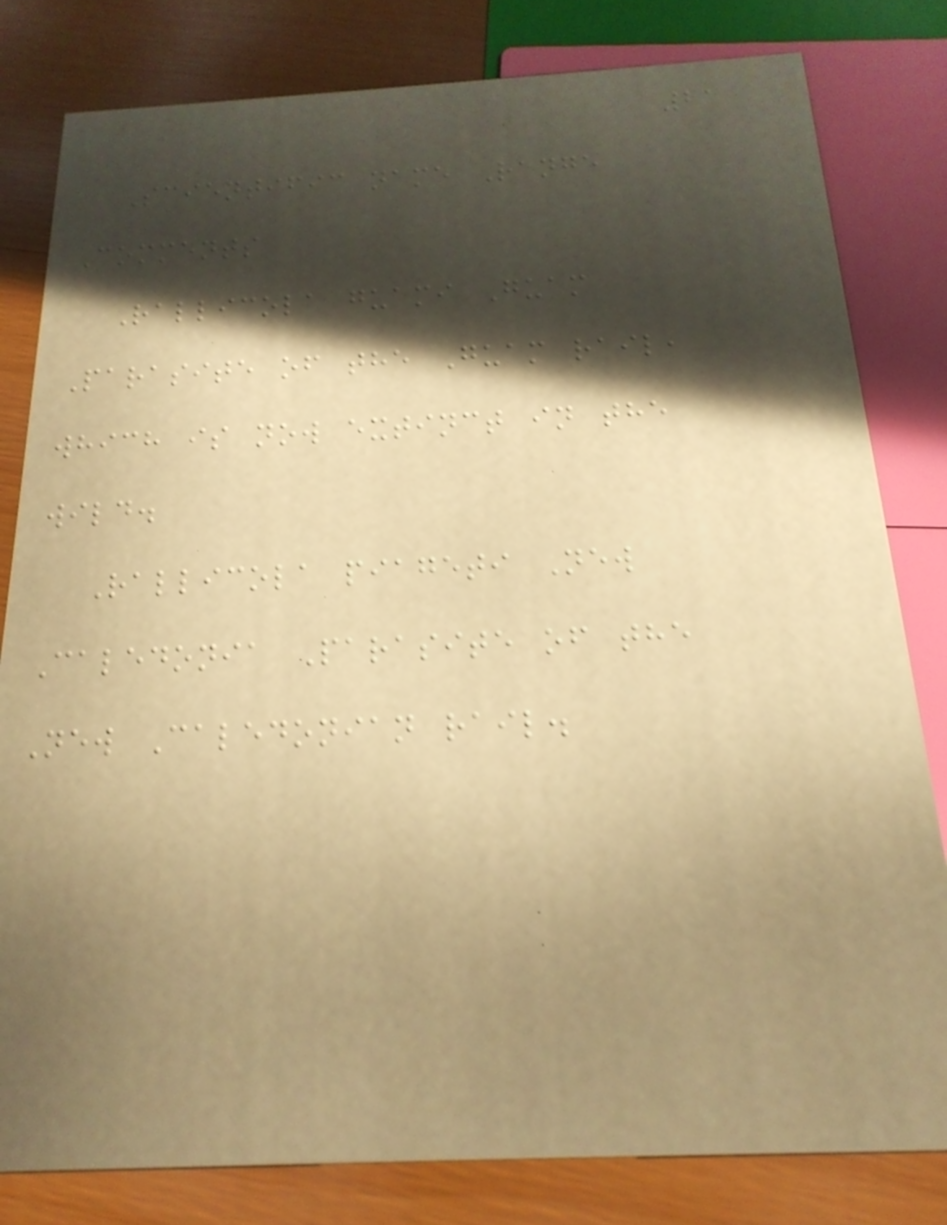21
Scientific name Range
Comments
Rallicola guami Guam
Parasite of the Guam rail,
which is now extinct in the
wild.
Rallicola piageti New
Caledonia Parasite of the
New Caledonian rail.
